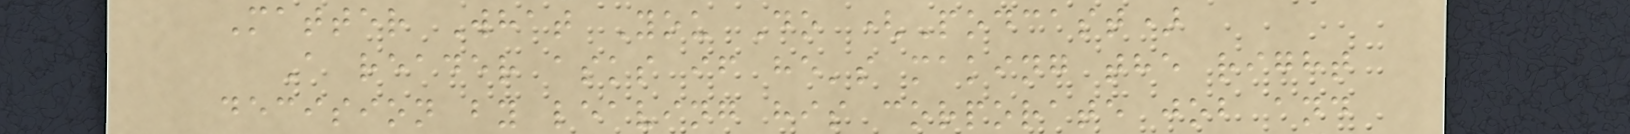Matter What You Do (Podcast)
A reader asks if he's making the right
decision by leaving his corporate job and
